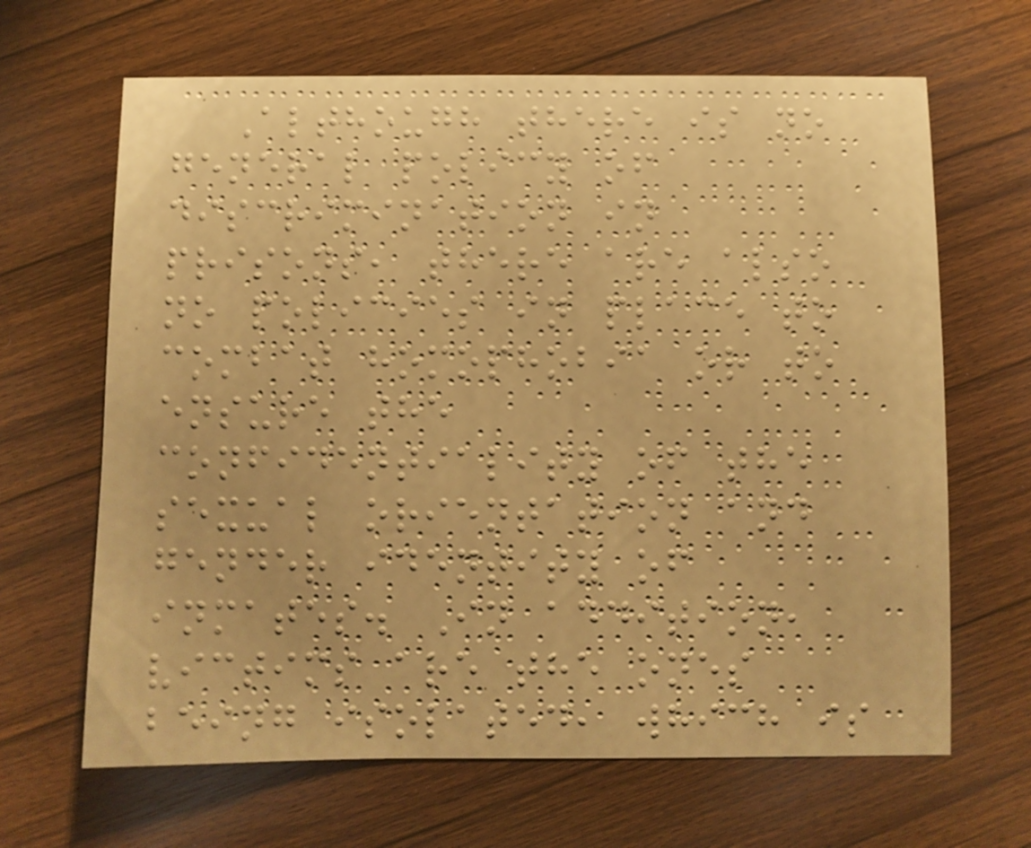Although there is no
general policy of
discrimination in
prisons, there are also
no policies in place to
combat homophobia or to
ensure the
confidentiality of the
sexual orientation and
gender identity of
inmates. In addition,
victims are the ones
being isolated, which is
